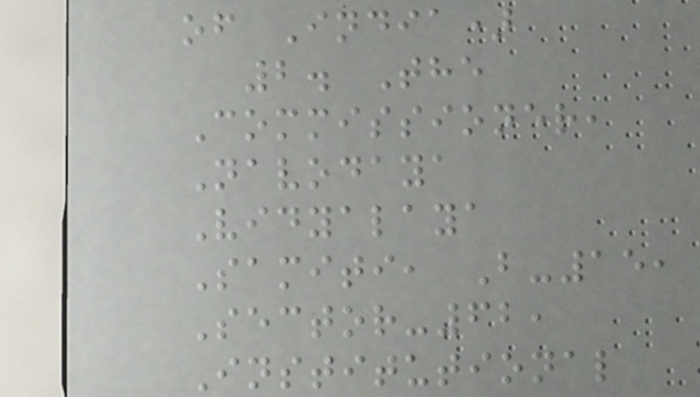of India)
2. The
Commissioner,
Navodaya
Vidyalaya
Samiti, B-15,
Sector-62,
Institutional
